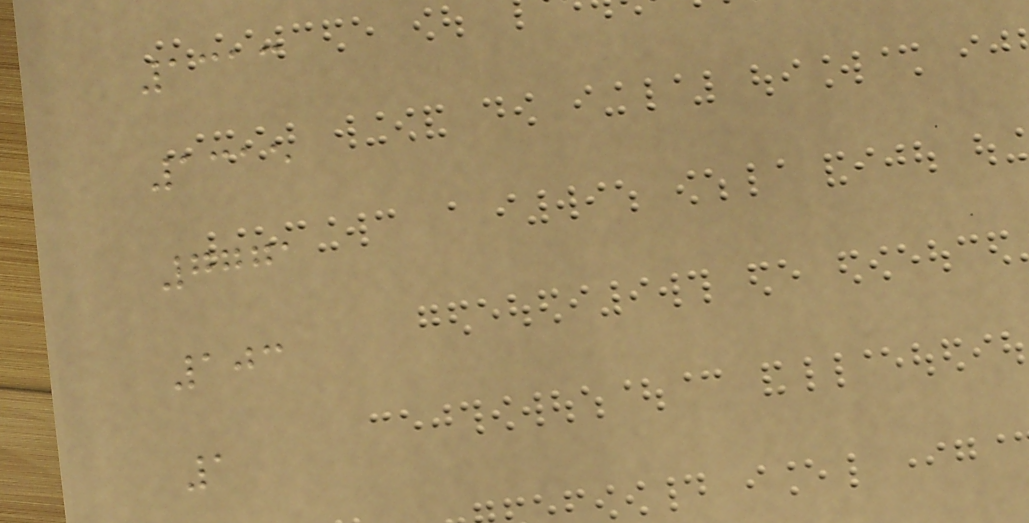1313
1315
7771
103
1
